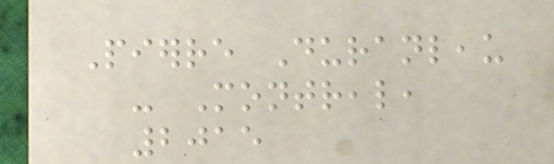Pierre Duranleau
- Montreal,
2015
